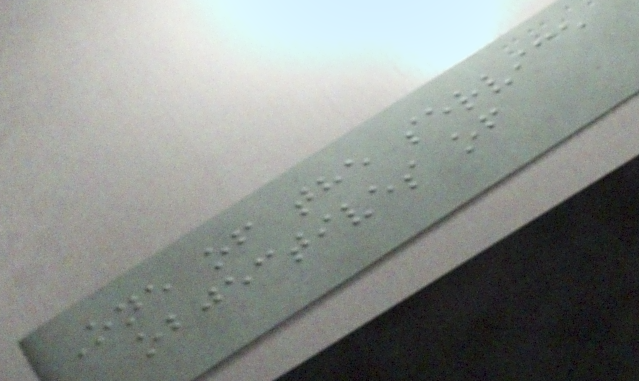One of the service
objectives of
